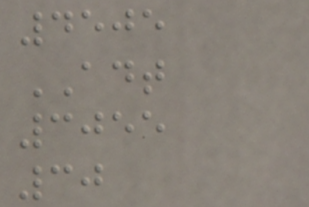4505
ADT
3055
30
